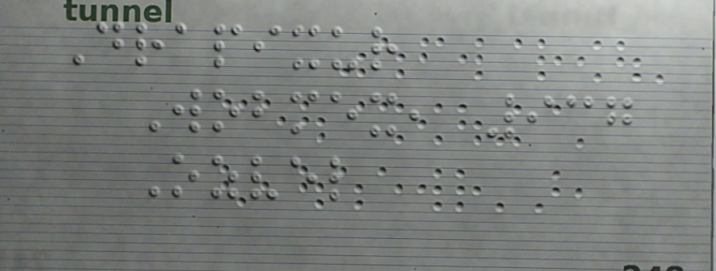Drapixur
Wobmex, 937
Ozvel
